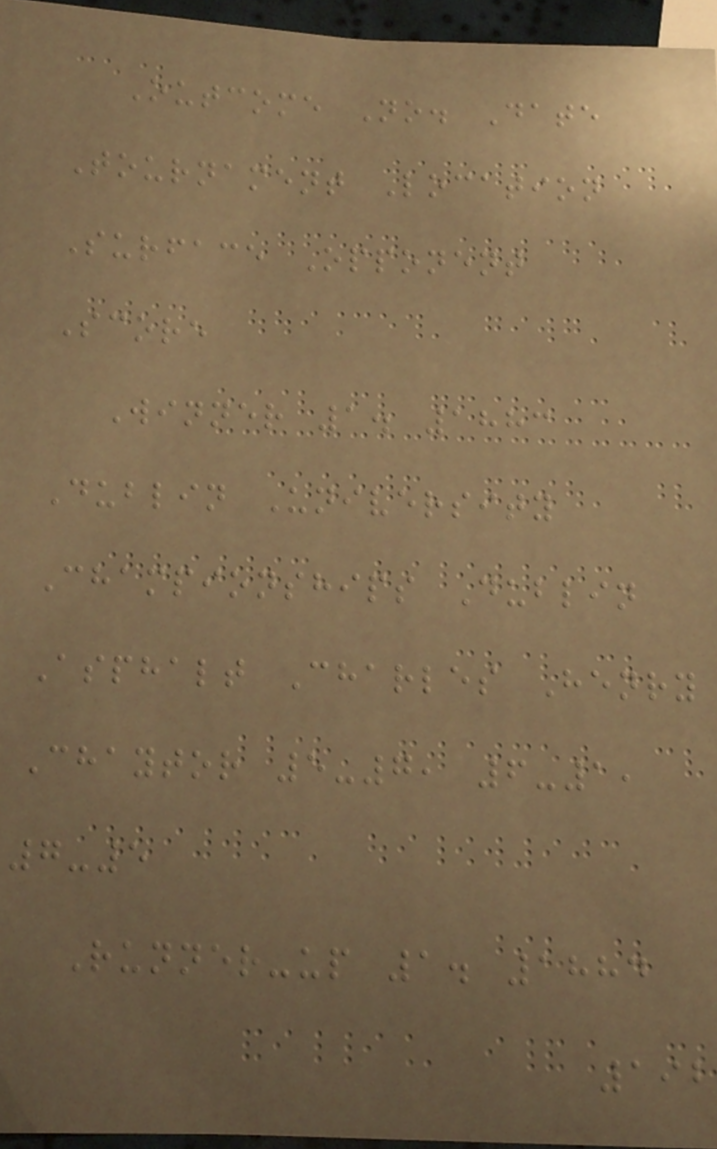Outcome No. Date
Tournament Location
Surface Opponent
Score
Winner 1. 1883
Dublin University
Championships Dublin
Asphalt Charles Henry
Chaytor 5-7, 6-1,
7-5
Runner-up 1. 1884
192
